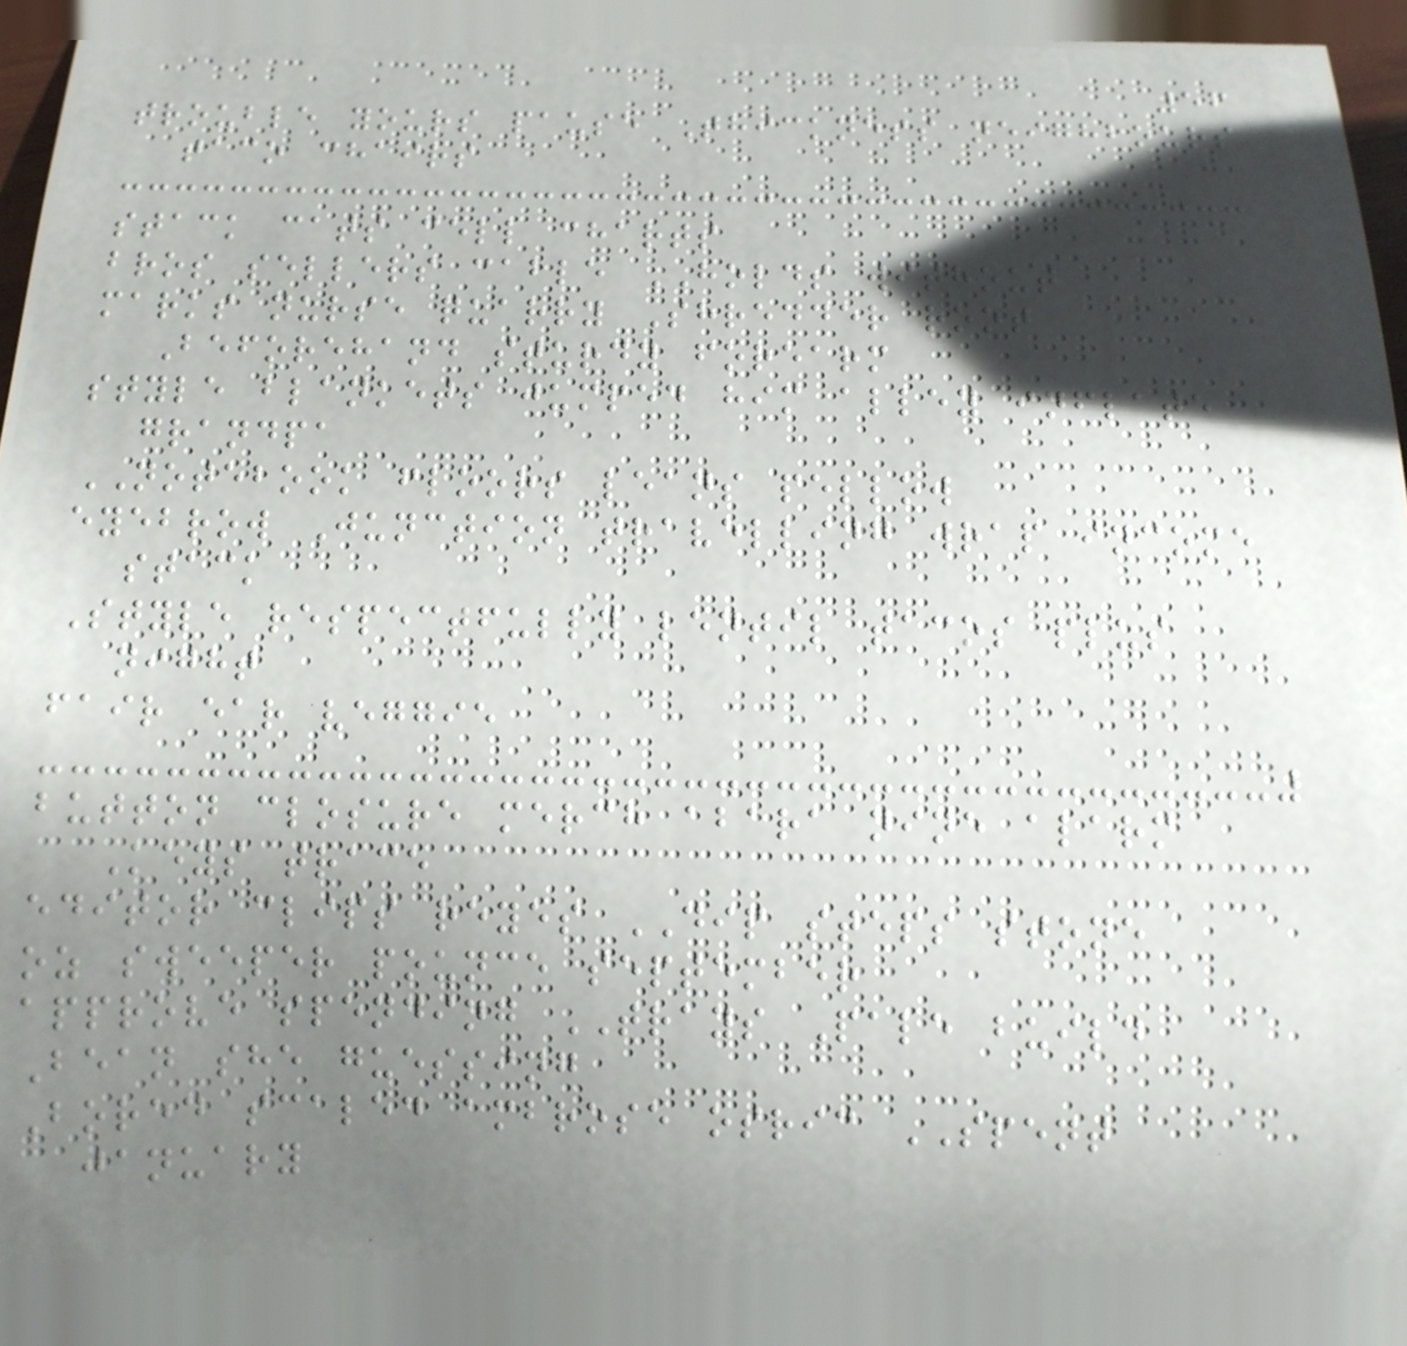56
trouble yours pause Thickness neighbours
taco chairs
stack cats cell charts
bros sellers cable HOLDS without
marks nurse quarry Shredder root
Beforehand sturdy forearm
style blankets jumped him alley inflate
grandpa
NOTEBOOK floors leans pellow
eyebrow Junction travelling wrap income
stack
Style respectfully lentil tacos plus
night
fair ear veggie
button closure merch abara nine alarm
Keys trace
editor clips reyes DIP steps stone
oz sweeper pounce september
approve spending TRAYS Pale build
Bean she guessing
Bored scaled ambrose osric SPENT
january
